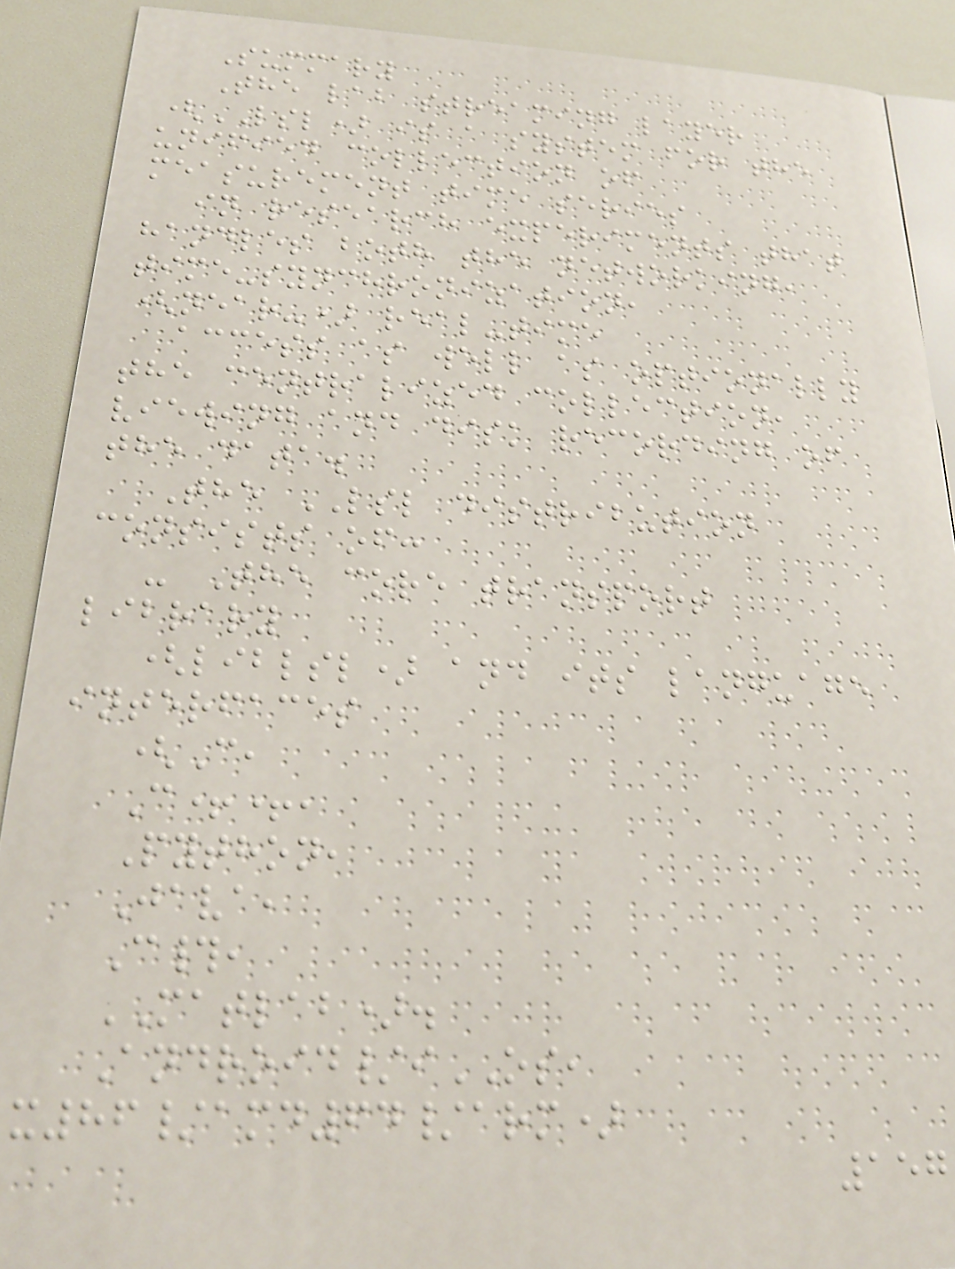Summary
The lab streaming layer
(LSL) is a system for the
unified collection of
measurement time series
in research experiments that
handles both the networking,
time-synchronization,
(near-) real-time
access as well as optionally
the centralized collection,
viewing and disk recording of
the data.
The LSL distribution
consists of:
- The core transport
library
(liblsl) and its language
interfaces
(C,
C++,
Python,
Java,
C#,
MATLAB).
Android/iOS,
x86/amd64/arm)
157
